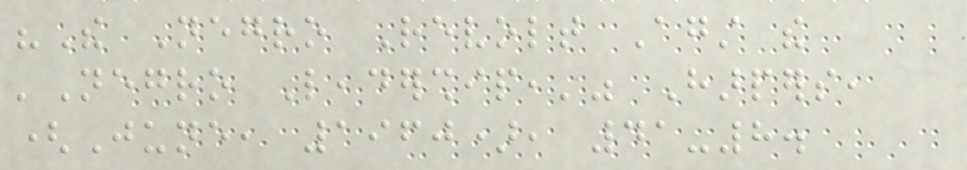"The Negro Revolt Against the
'Negro Leadership,'" Harpers,
(June, 1960), 41-8.
